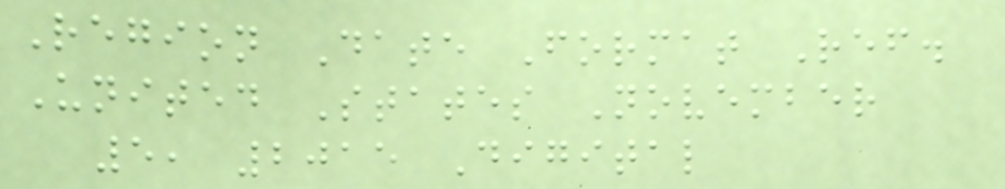Region Date Format Ref.
United States November
5, 2015 Digital
